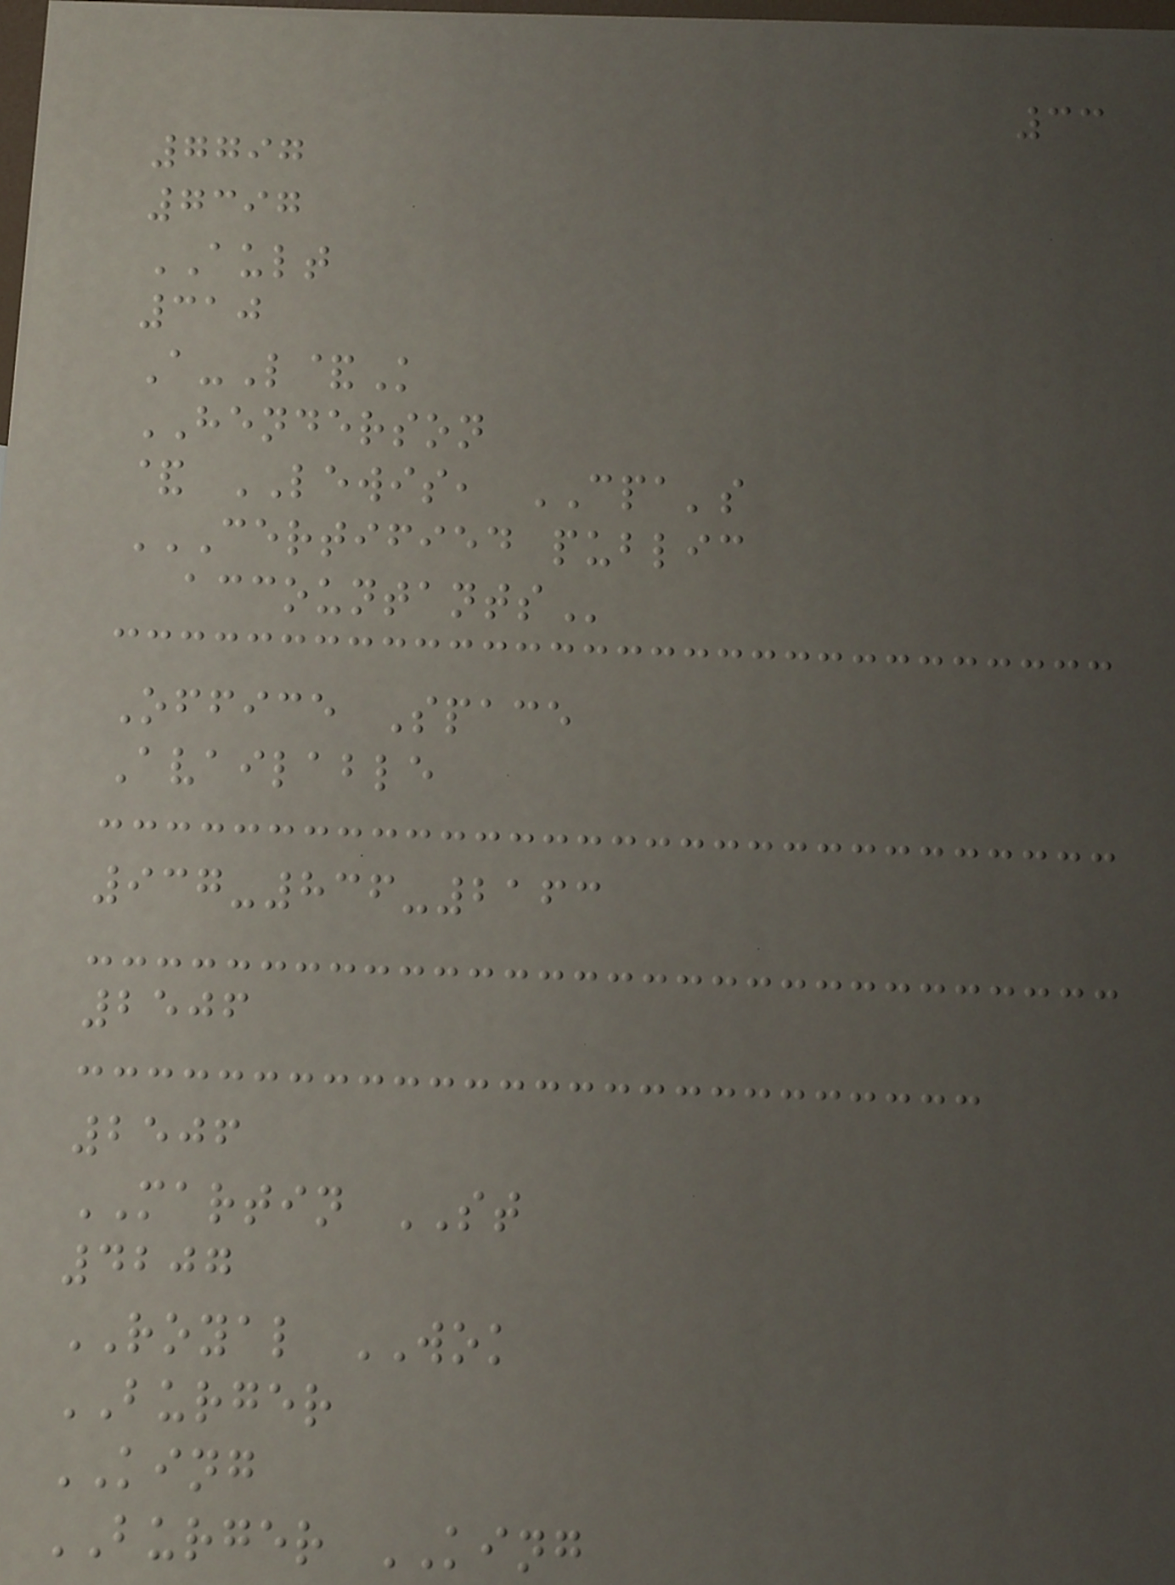33
7797
7397
AULT
310
A-L&K
HENDERSON
& LEWIS, CPA's
CERTIFIED PUBLIC
ACCOUNTANTS
Office Space
Available
937-836-2163
2506
2506
MARTIN ST
4207
ROYAL WOK
BURGER
KING
BURGER KING
